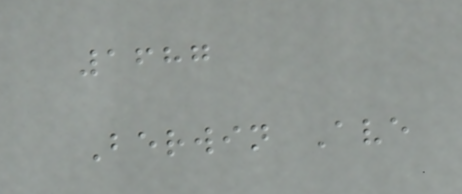1687
Berwin Ave
